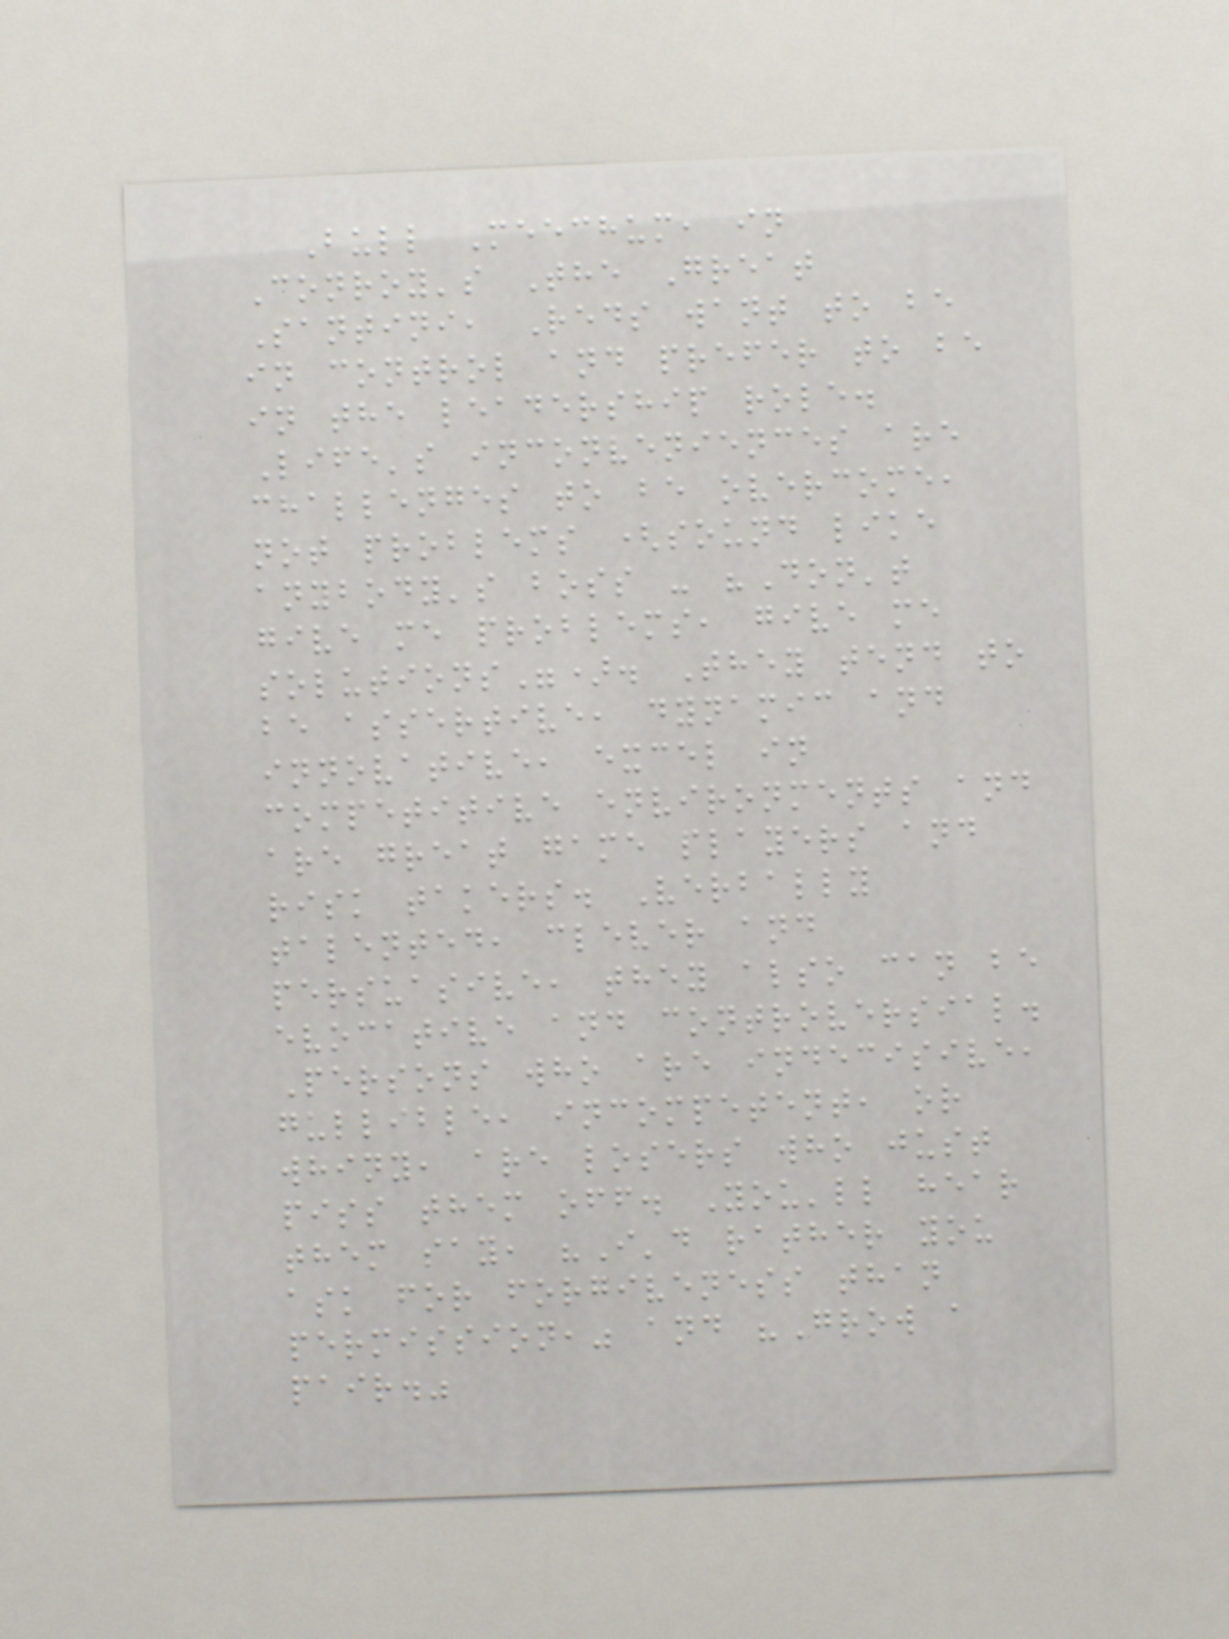Bull Meechum, in
Conroy's The Great
Santini, Reds want to be
in control and prefer to be
in the leadership role.
Life's inconveniences are
challenges to be overcome,
not problems (sound like
anybody's boss - "Don't
give me problems, give me
solutions"). They tend to
be assertive, dynamic and
innovative, excel in
competitive environments and
are great game players and
risk takers. Verbally
talented, clever and
persuasive, they also can be
evocative and controversial.
Persons who are indecisive,
gullible, incompetent, or
whiny, are losers who just
piss them off. You'll hear
them say, "I'd rather you
ask for forgiveness than
permission," and "Grow a
pair."
